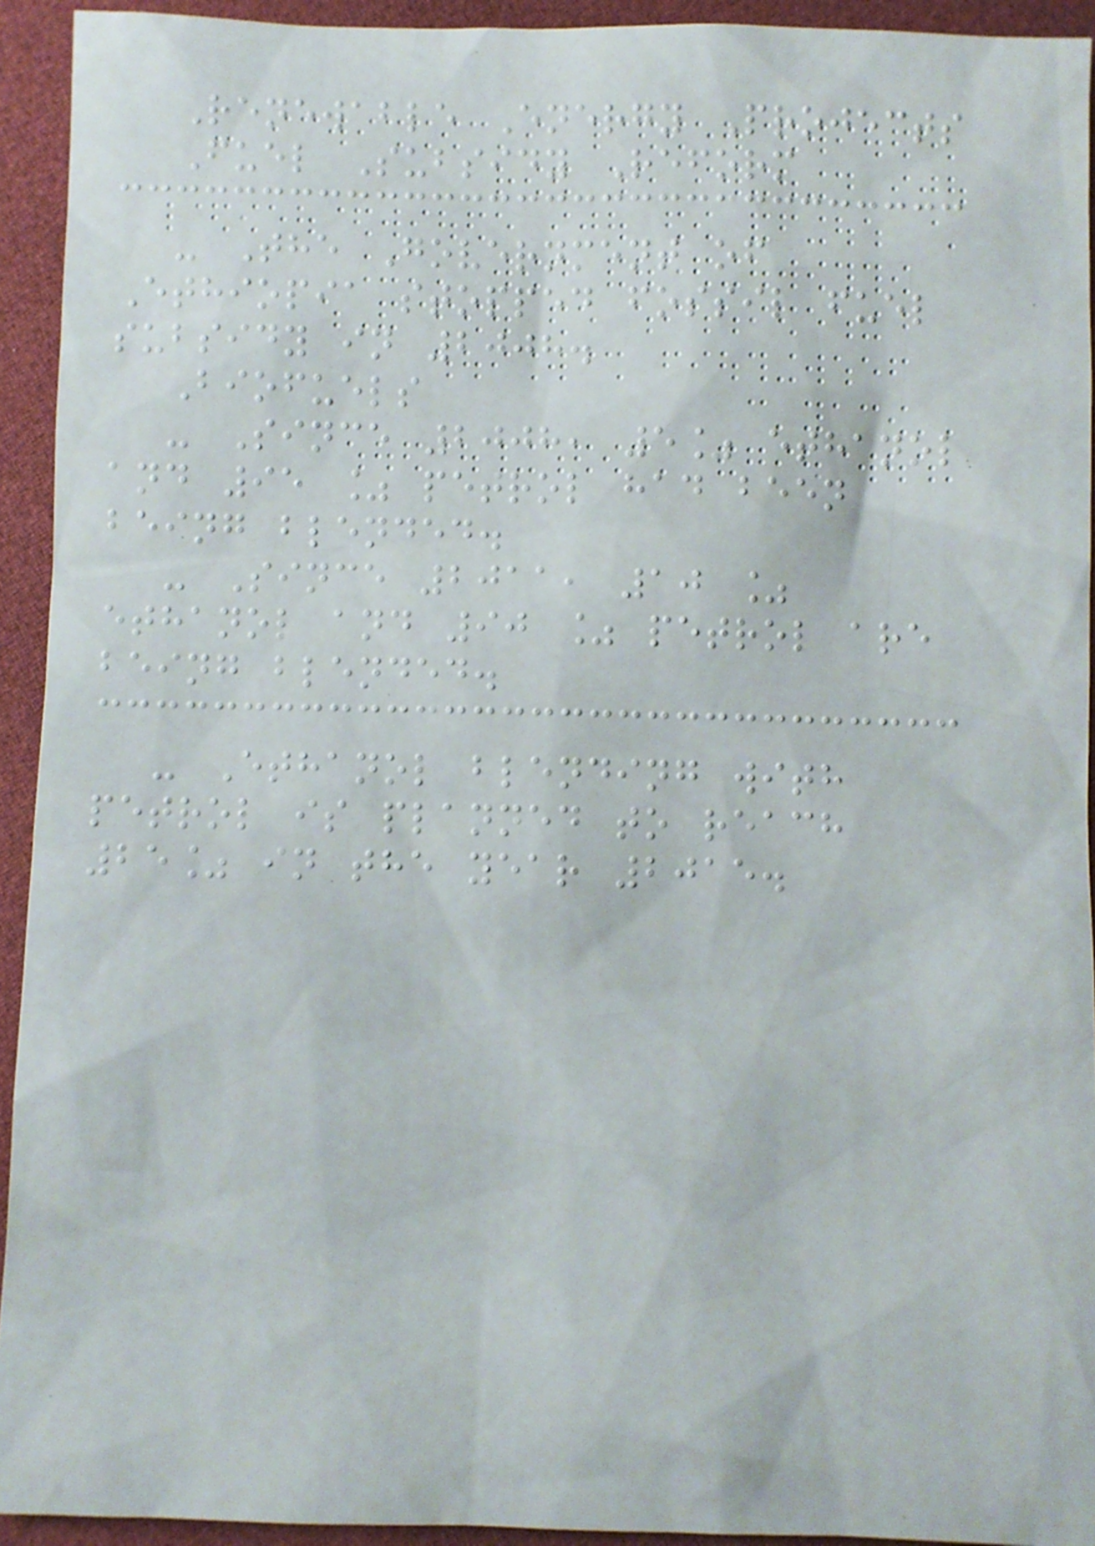Renewable Energy Projects
Fuel Subsidy Reform
- The Government of
Ethiopia stopped fossil fuel
subsidy in 2008.
Biofuels
- Since 2008, 5% ethanol
and 95 % petrol had been
being blended.
- Since 2011, 10 %
ethanol and 90 % petrol are
being blended.
- Ethanol blending with
petrol is planned to reach
25% in the year 2015.
